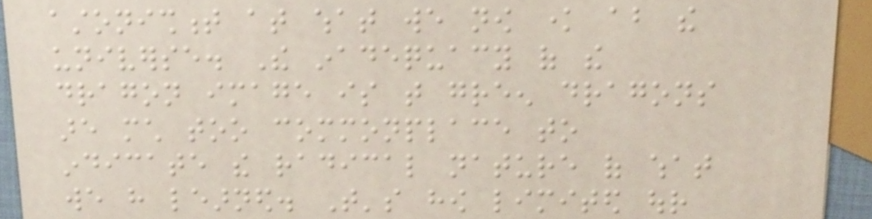astonishment at what we now know about the
universe. The inadequacy of the
dragon image is that green dragons
are much too commonplace to
indicate the radical nature of what
we have learned. That's how limited our
